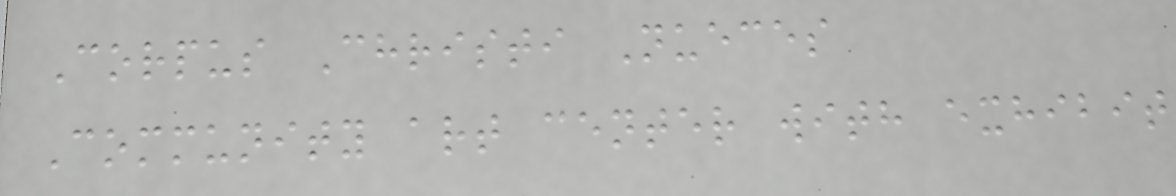Corpus Christi Nueces
Community art center with exhibit
